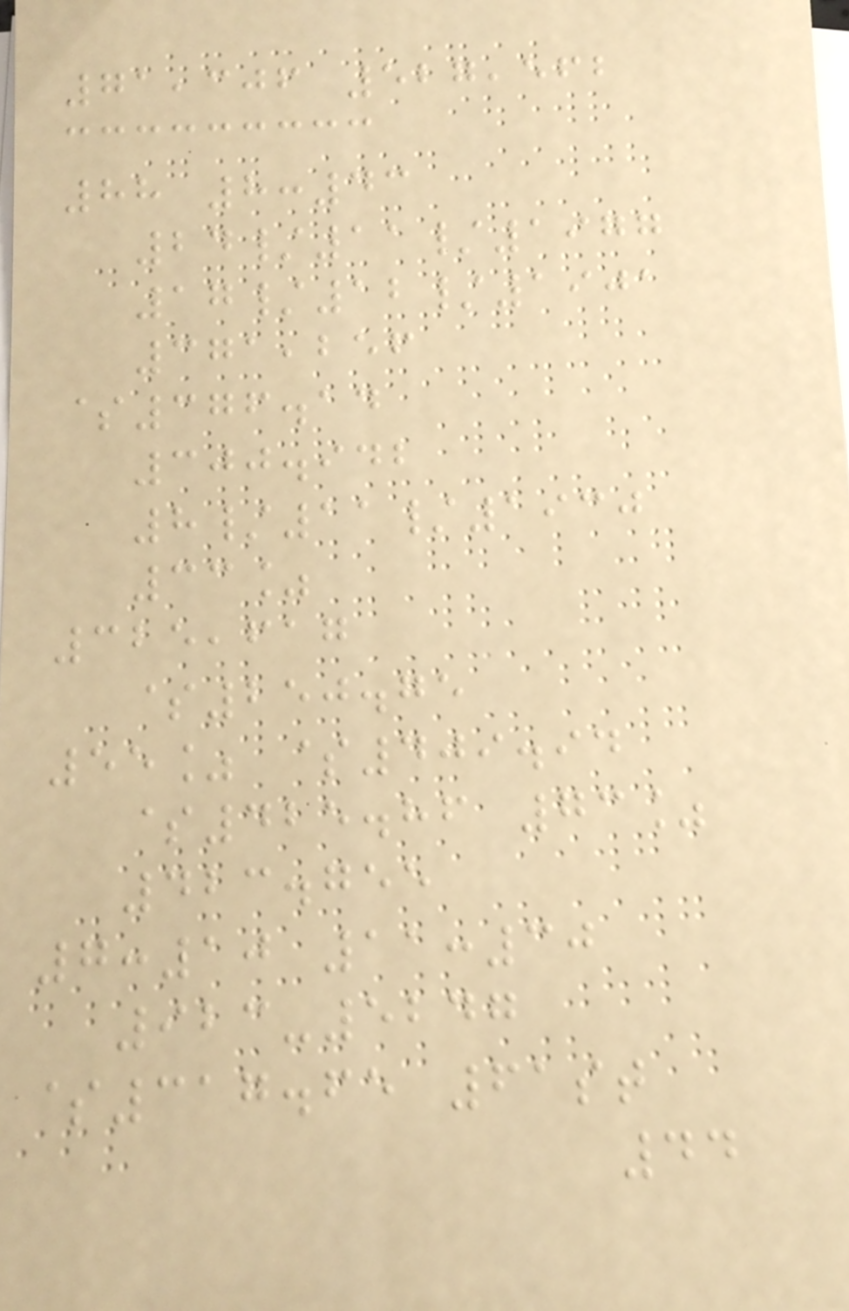71,306 527,562
88 8:43
24/11/1977
17/12/1901
371,256
$376.14
300.942
8/11/1930
33%
325,617
$250.75
55% $409.94
$425.86 73%
423.755
7:10 11:30
923-5247
$317.65 61st
44
